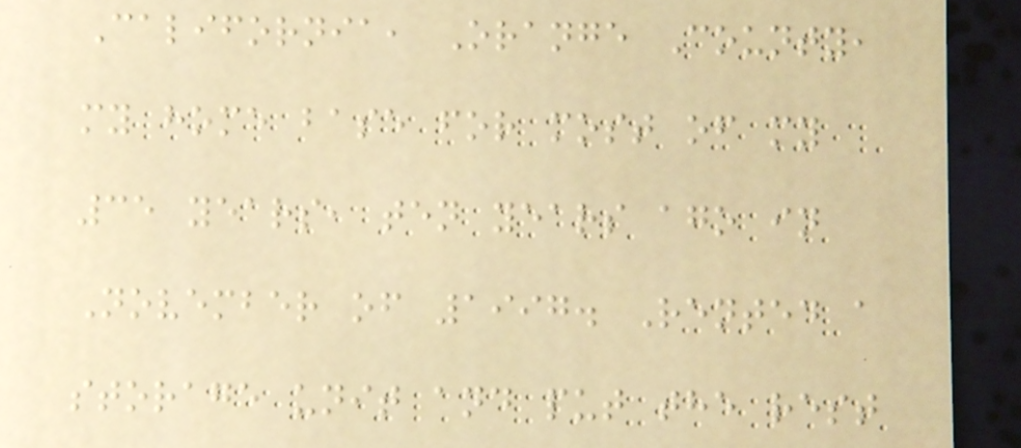California, Orange County,
my home base for most of my
35 years, ten years ago in
November of 1997. Rented a
storage unit and put the rest
